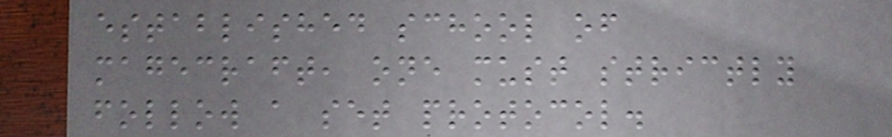established school of
magecraft, one must strictly
follow a set protocol.
